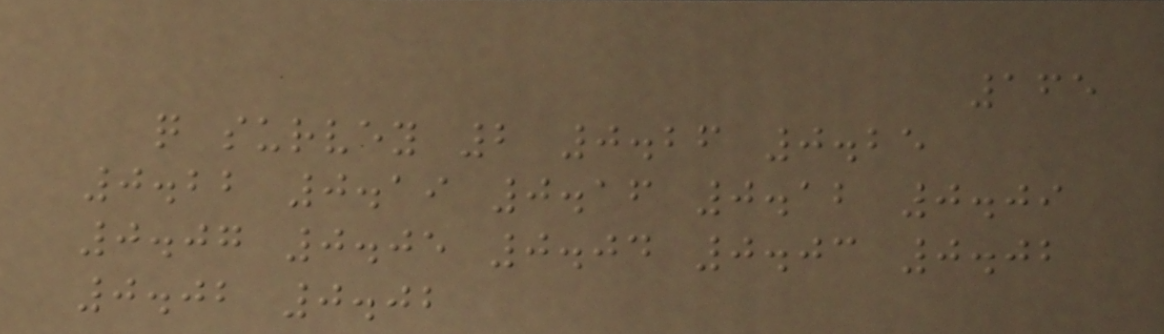165
q survey 2 0.26 0.25
0.22 0.19 0.16 0.12 0.09
0.07 0.05 0.04 0.03 0.02
0.02 0.02
